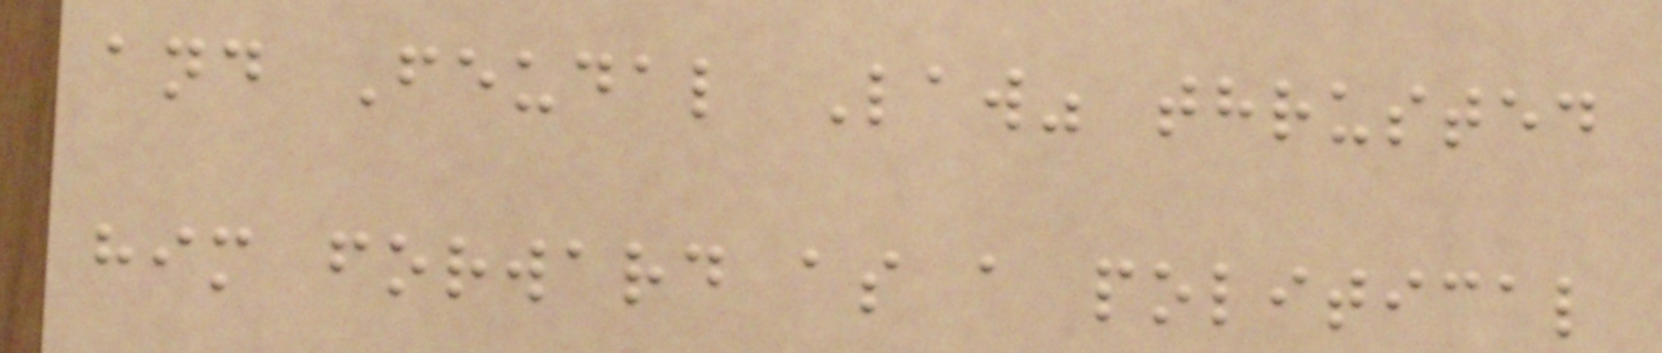and Feudal Law" thrusted
him forward as a political
